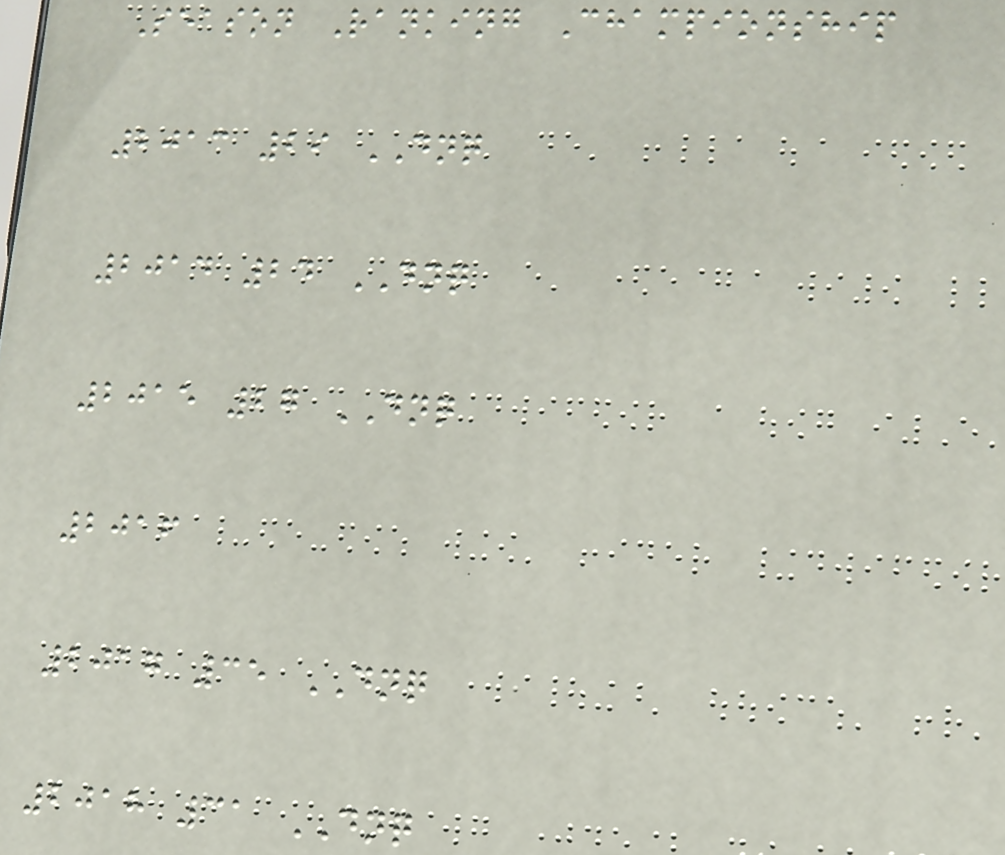Season Ranking Championship
2013 29 DNQ
2014 24 DNQ
2015 27 DNQ
2016
2017 35 DNQ
2018 31 DNQ
